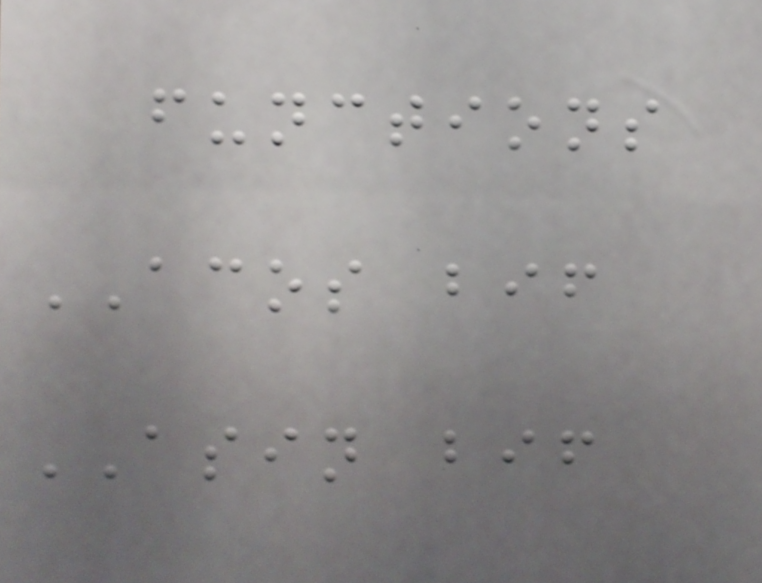functions
ACOS bif
ASIN bif
